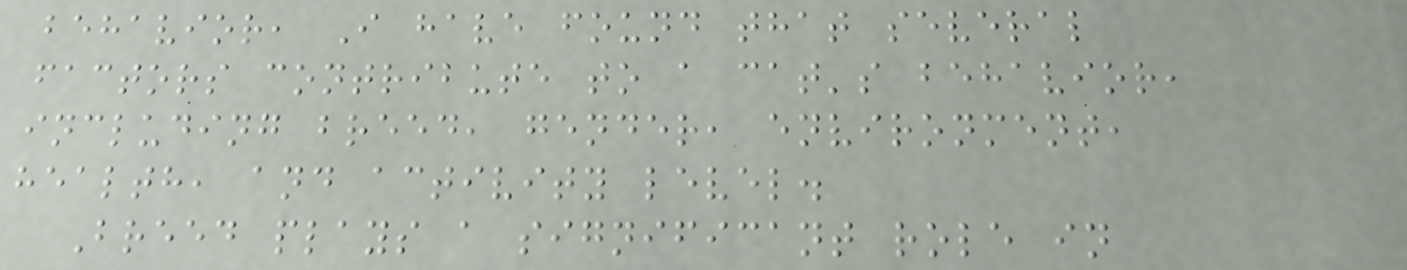behavior, I have found that several
factors contribute to a cat's behavior,
including breed, gender, environment,
health, and activity level.
Breed plays a significant role in
